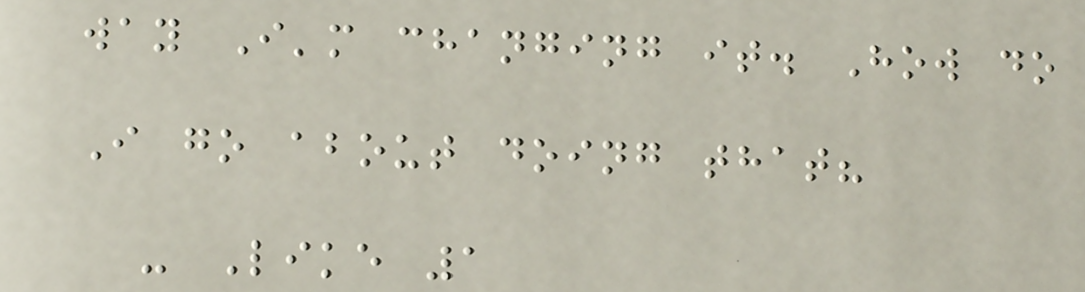way I'm changing it. How do
I go about doing that?
- Like 1
